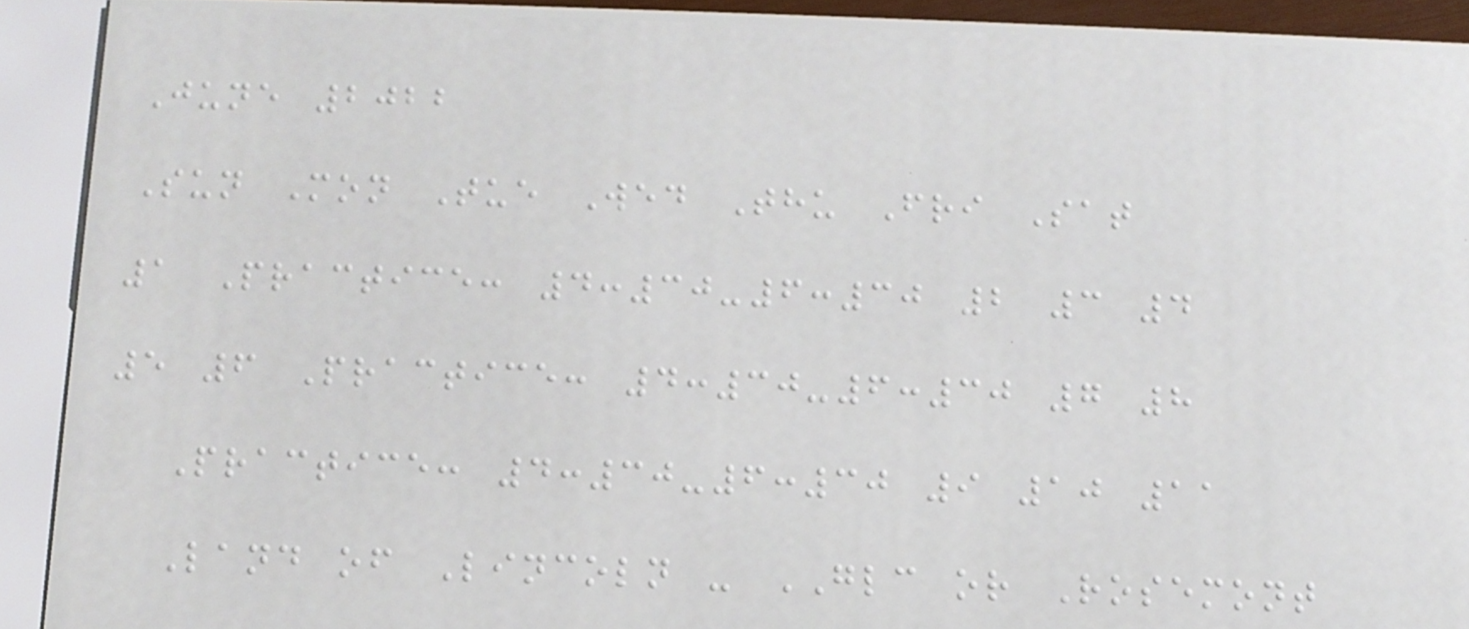June 2022
Sun Mon Tue Wed Thu Fri Sat
1 Practice: 4:30-6:30 2 3 4
5 6 Practice: 4:30-6:30 7 8
Practice: 4:30-6:30 9 10 11
Land of Lincoln - GLC or Rosemont
